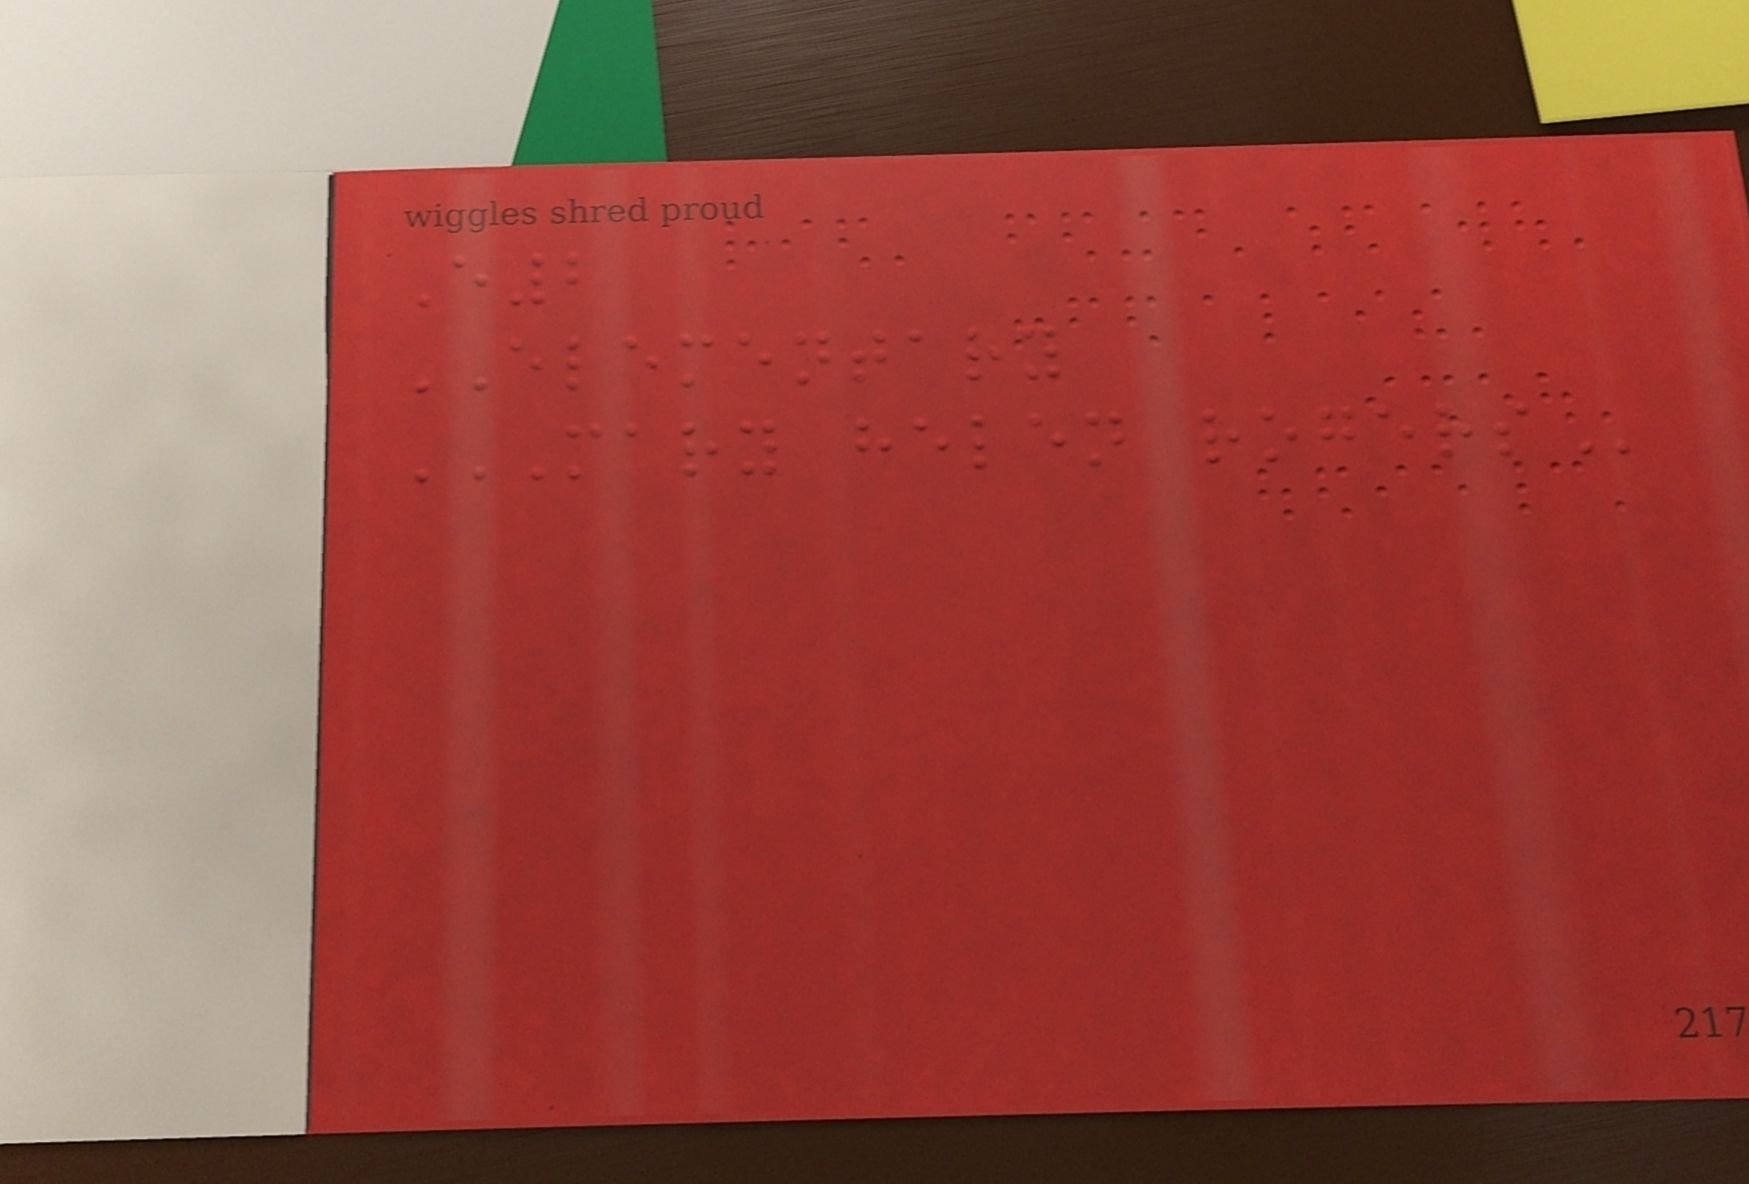E2
ELEMENTARY
MARY HELEN ROGERS
